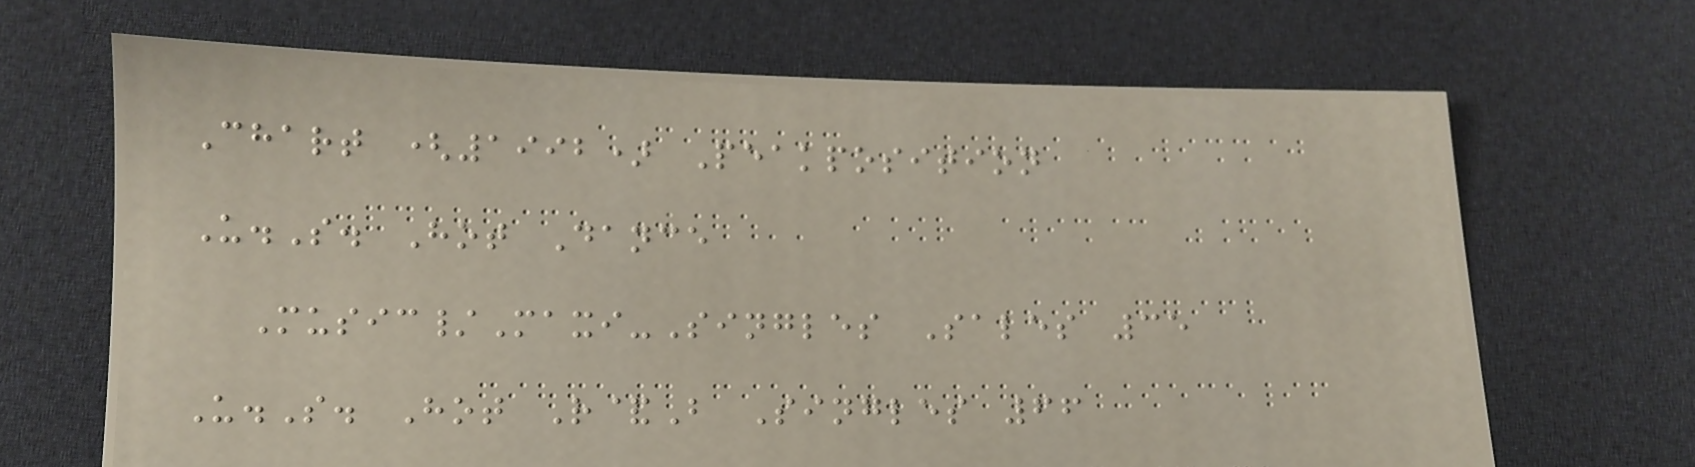Chart (1992) Peakposition
U.S. Hot Dance
Music/Maxi-Singles Sales 35
U.S. Hot R&B Singles 66
